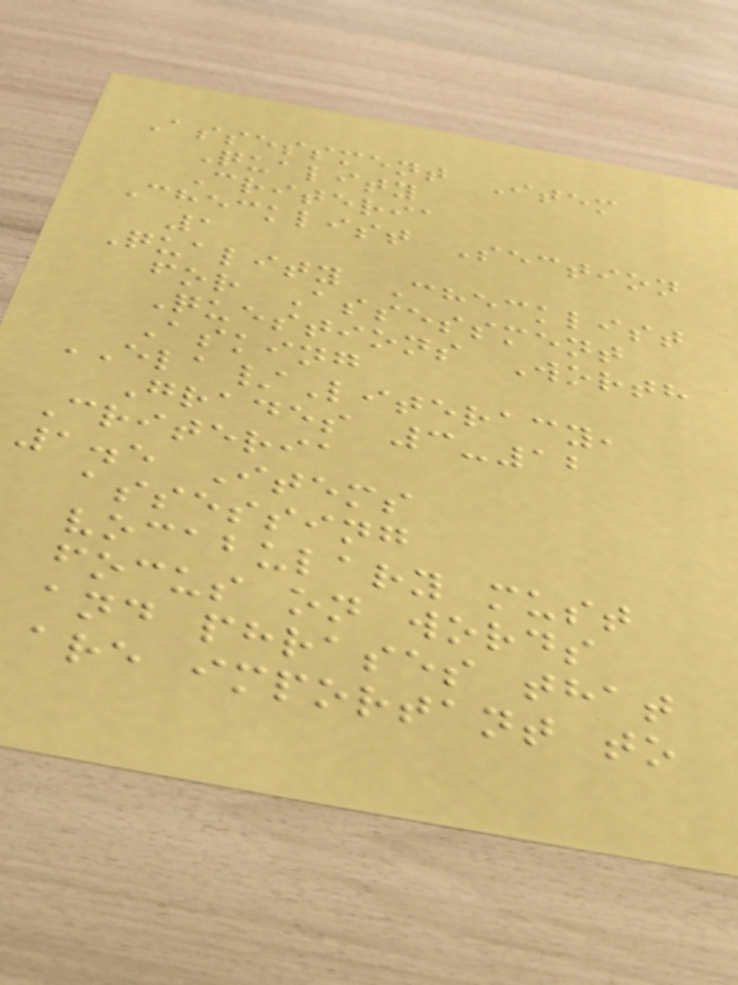Assessment Item
Quality
Criteria
Checklist Section
1
Quality Checklist
for Assessment
Questions Worth
Asking
ELA/Literacy,
Grades 3-12
Criteria
1.5 Items
assessing
vocabulary must
focus on words
and phrases that
are important to
